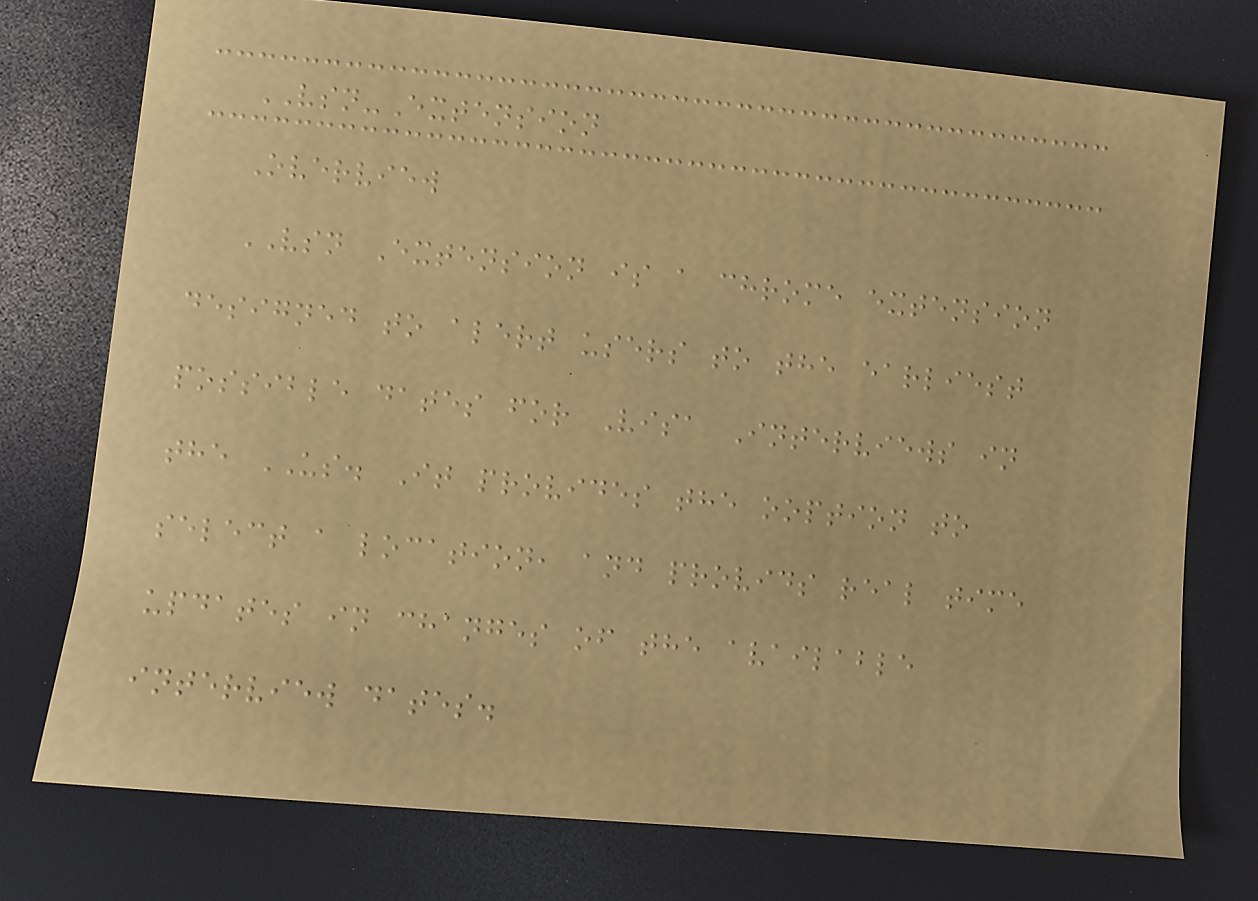VSN-Extension
Overview
VSN Extension is a chrome extension
designed to alert users to the earliest
possible dates for Visa Interviews in
the US. It provides the ooption to
select a location, and provids real time
updates in changes of the available
interview dates.
